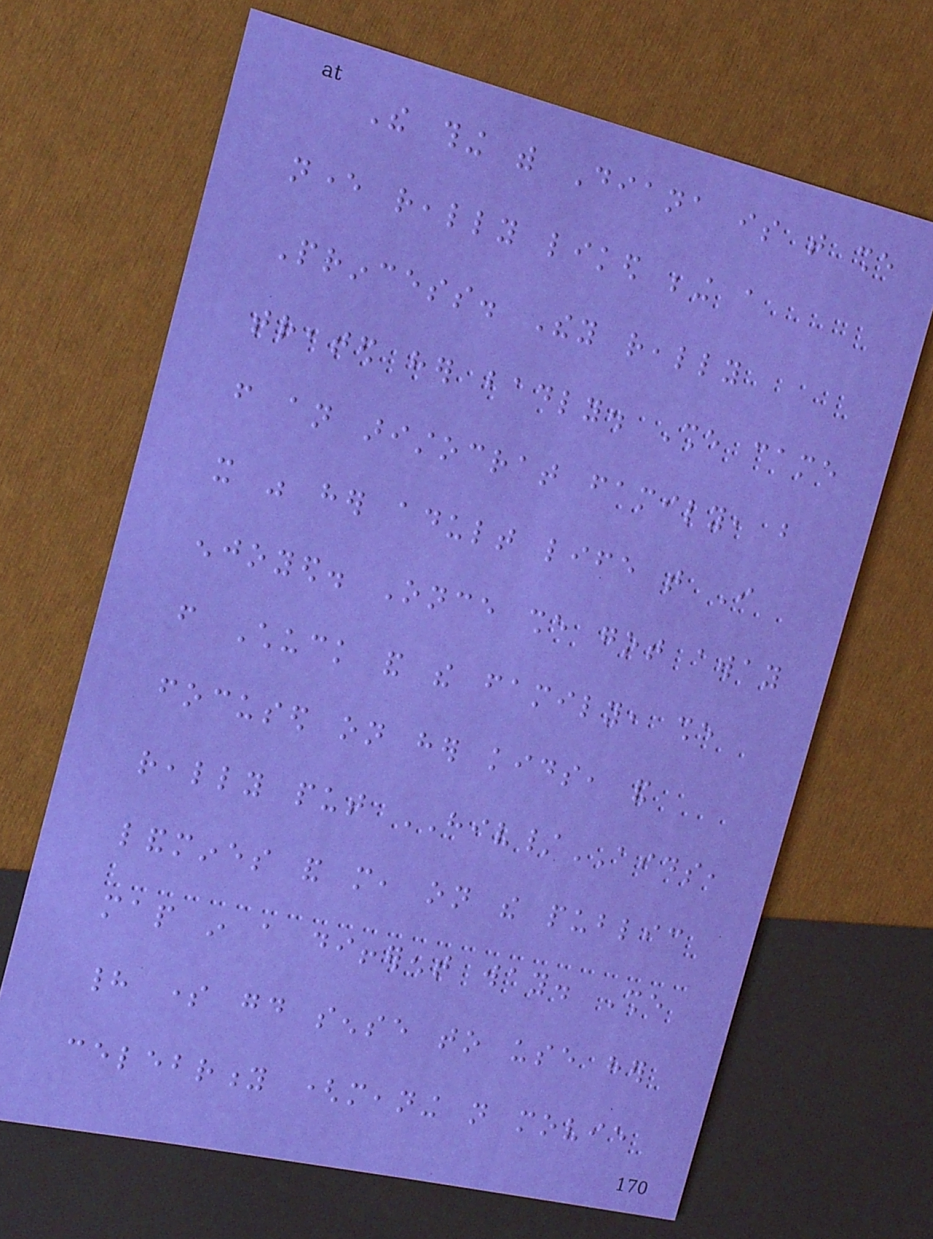The thing with Diana is that she
never really liked being a
Princess. They really
treated her badly. She came
from an aristocrat family, but
it was her adult life that I
enjoyed. Once she got away
from Chuck and the family, she
focused on her kids, and
really put HIV/AIDS,
landmines and more, on the public
map in a different way. She
had some good sense to use her
celebrity (meaning not movie
